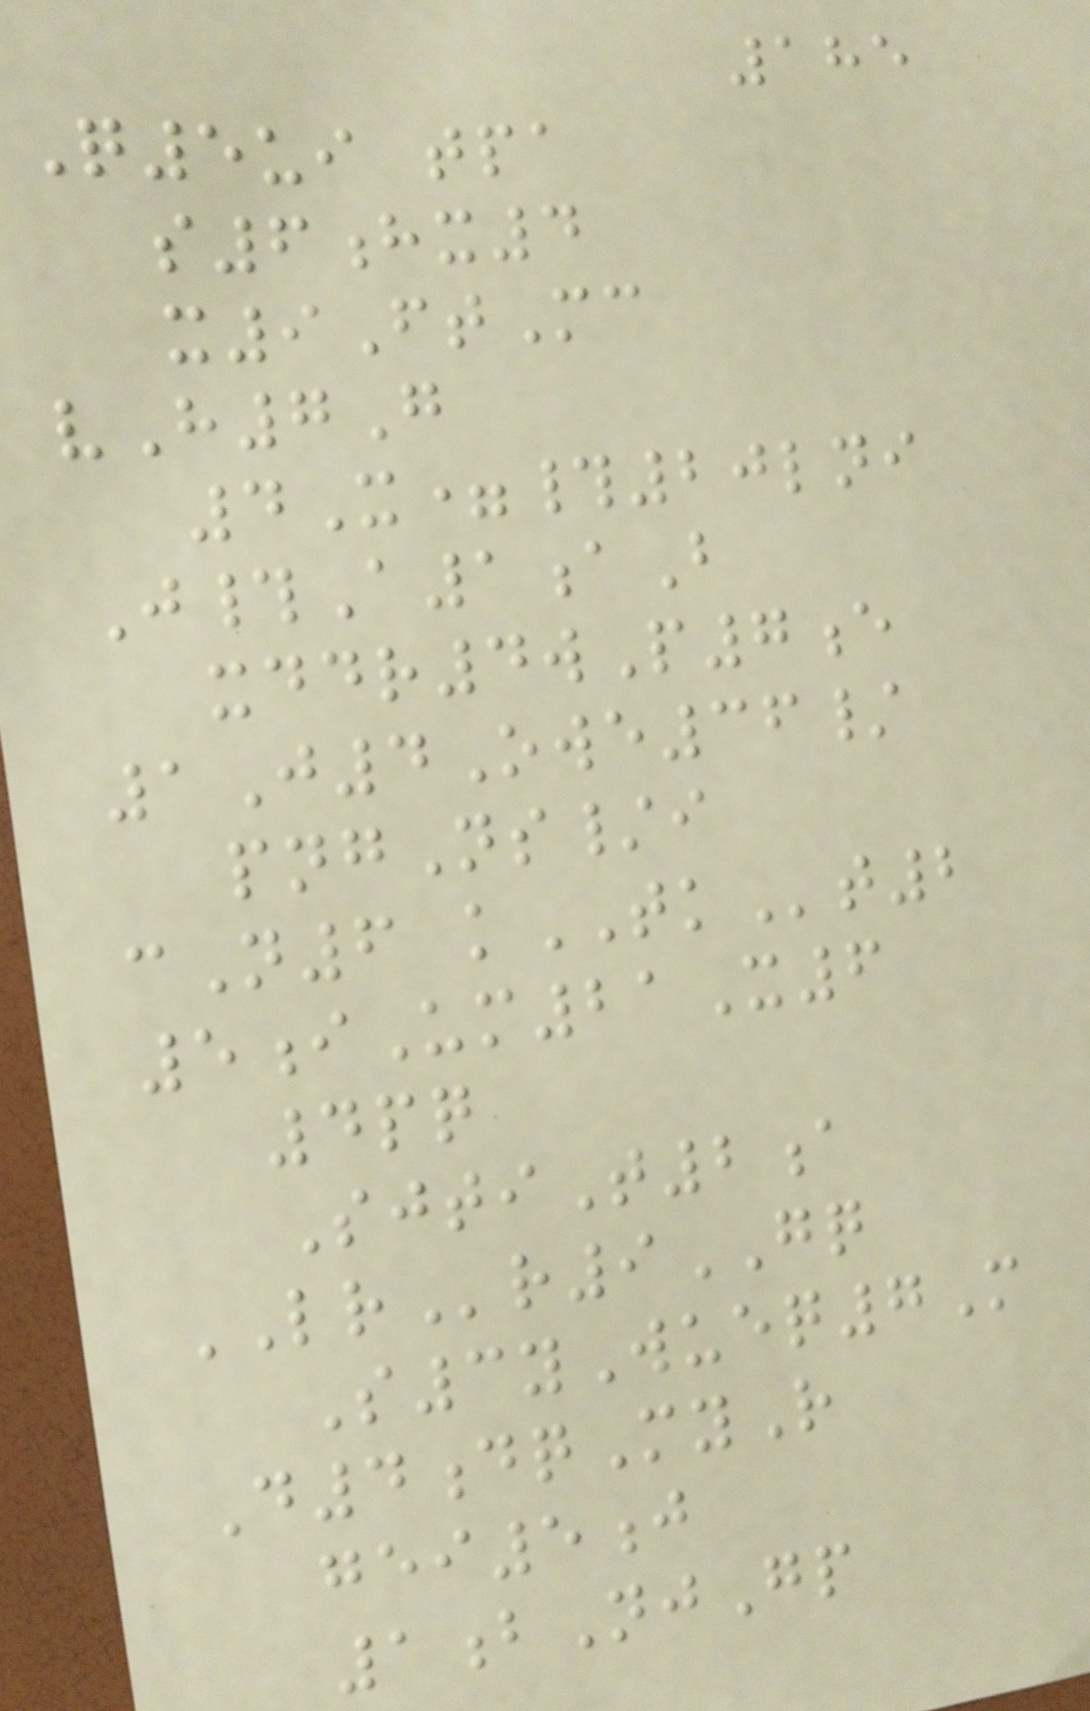185
Q5ui tpa
s6hx4
x9FtMc
vH7G
4X=#20lni
J#A1aB
xddr4wP7e
1J4Owe36/
pngNs/i
cN6 kTKt2
5iUm21X6
4pq
SjtiT2a
LRr9GQ
S3yWueq7M
D4dqMyR
gei5j
1bNjGp
